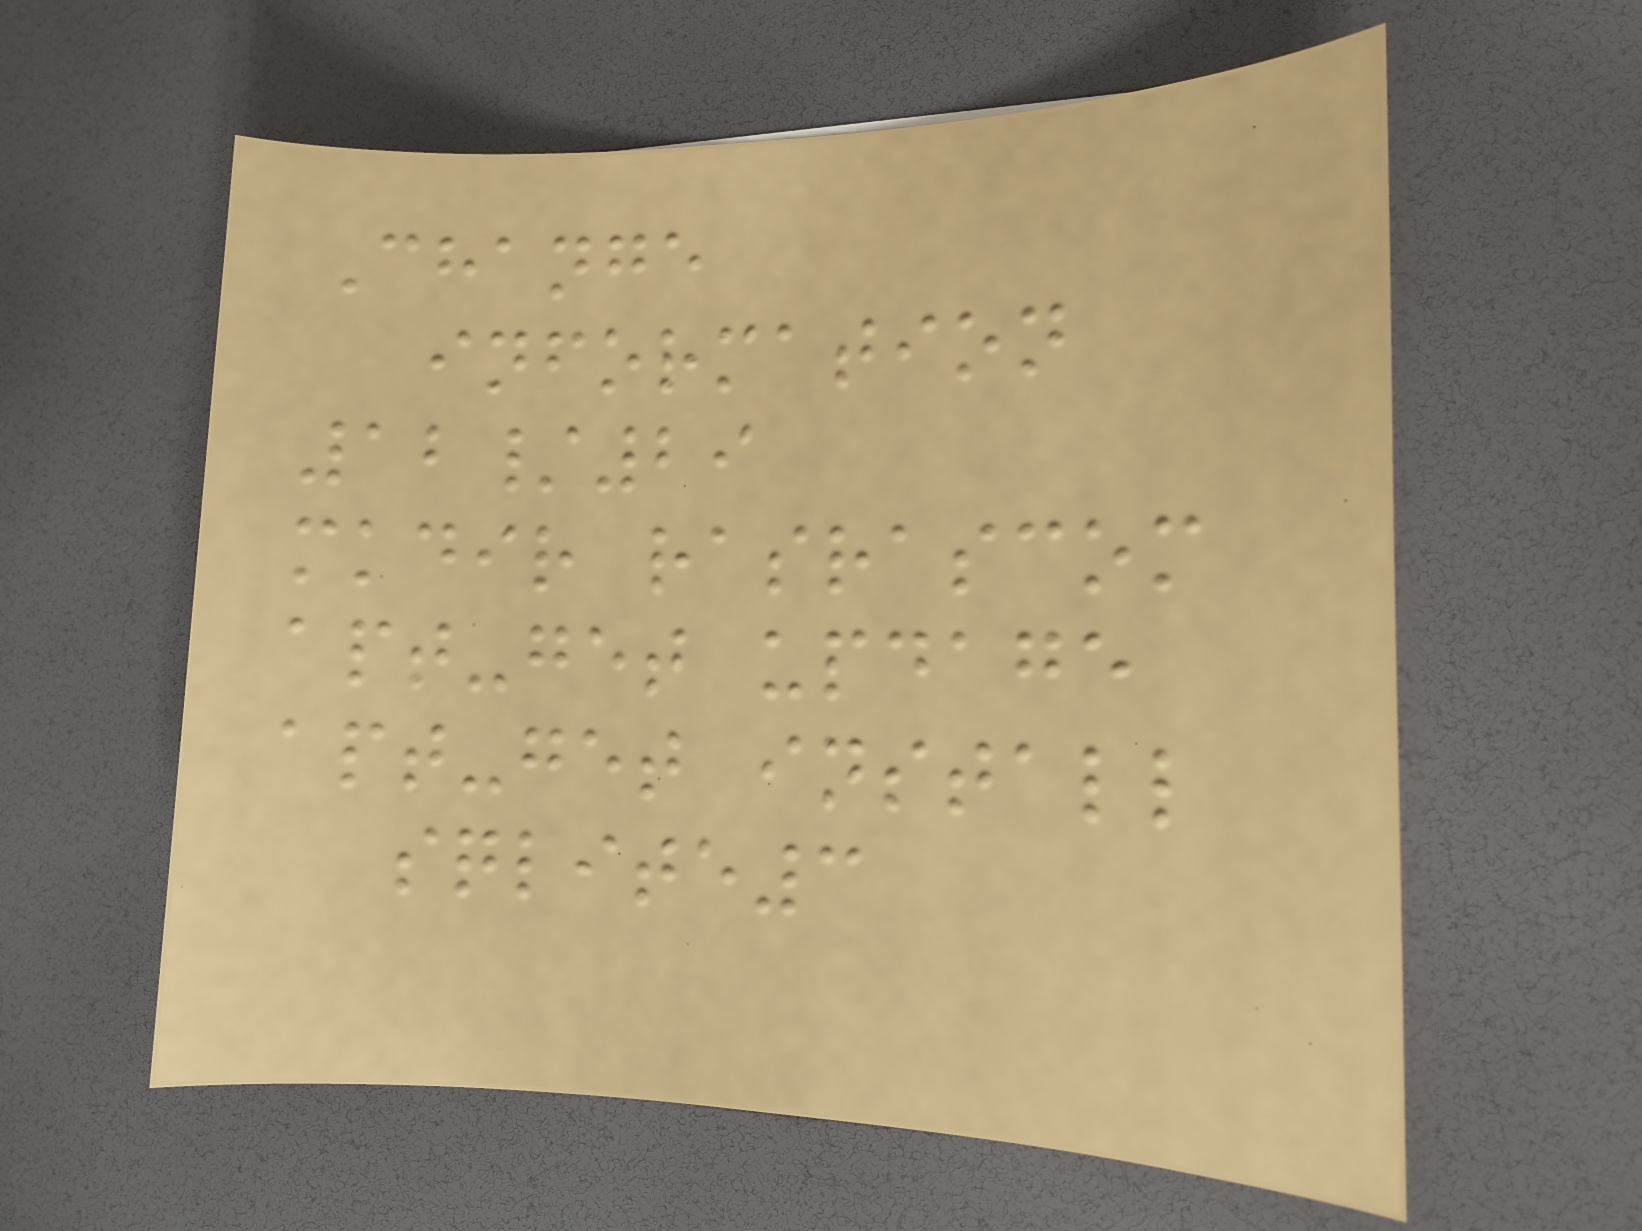Change
information
12/29
mkdir rasrascom
apt-get updage
apt-get install
sqlite3
